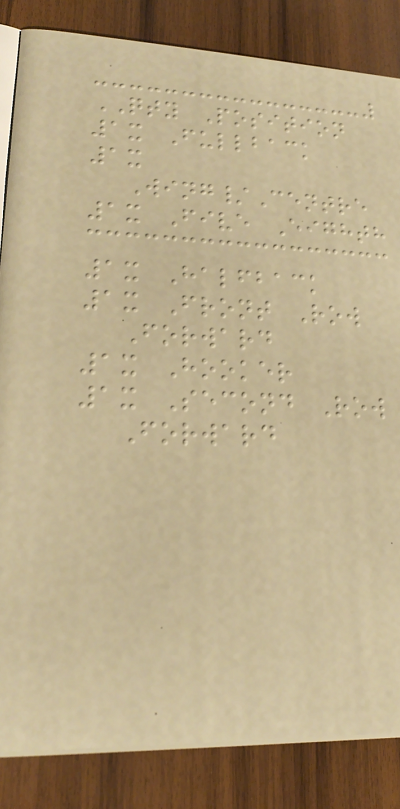QTY Position
1x Fullback
1x
Wing/Centre
1x Five Eighth
1x Halfback
1x Front Row
Forward
1x Hooker
1x Second Row
Forward
